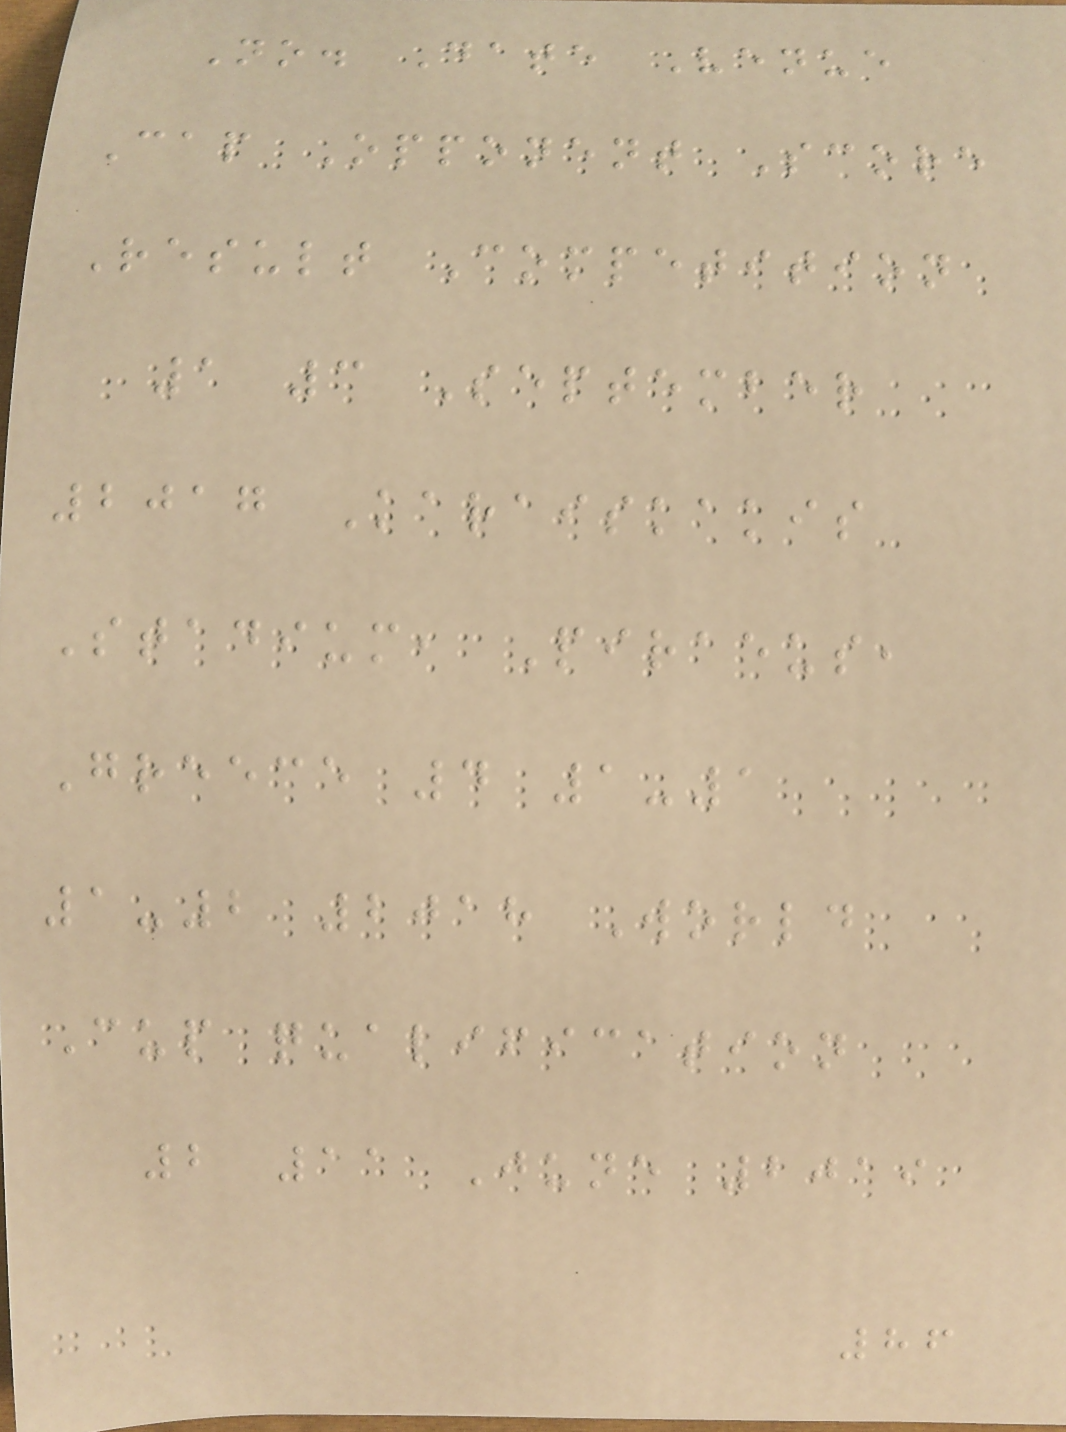No. Date Venue
Cap Opponent Score
Result Competition
1 3 September
2017 Karaiskakis
Stadium, Piraeus,
Greece 4 1-1
1-2 2018 World
Cup qualification
2 11 June 2019
86
